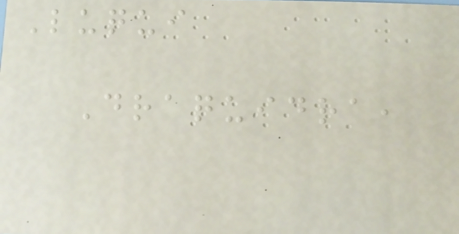Luqui
Draquidra,
